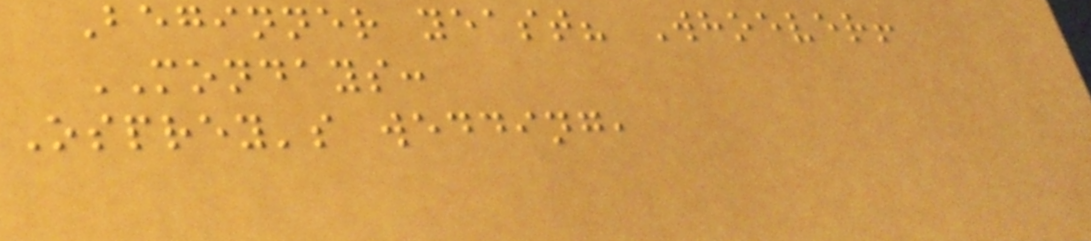Beginner yeast? Whoever!
MONDAYS:
Osprey's wedding,
